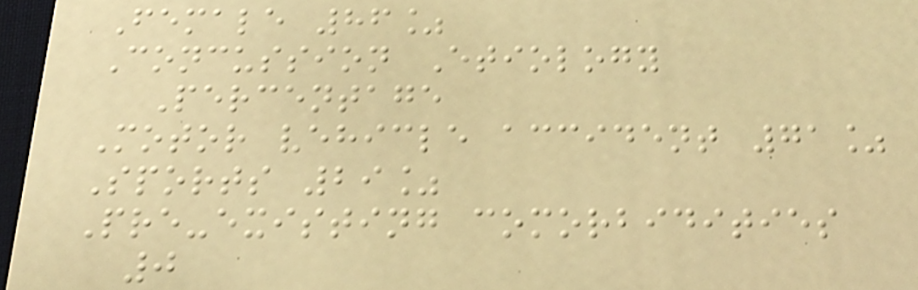Female 86%
Concussion Etiology
Percentage
Motor vehicle accident 71%
Sports 29%
Pre-existing comorbidities
0
